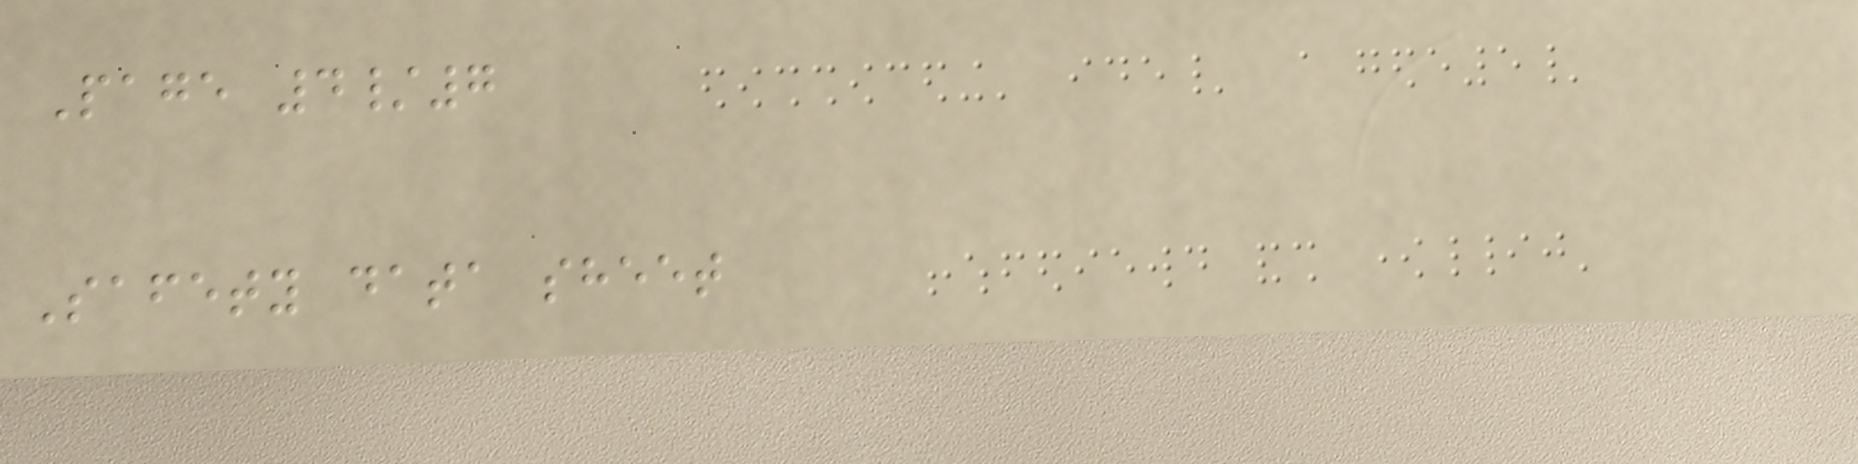Page 4/7
Safety data sheet
